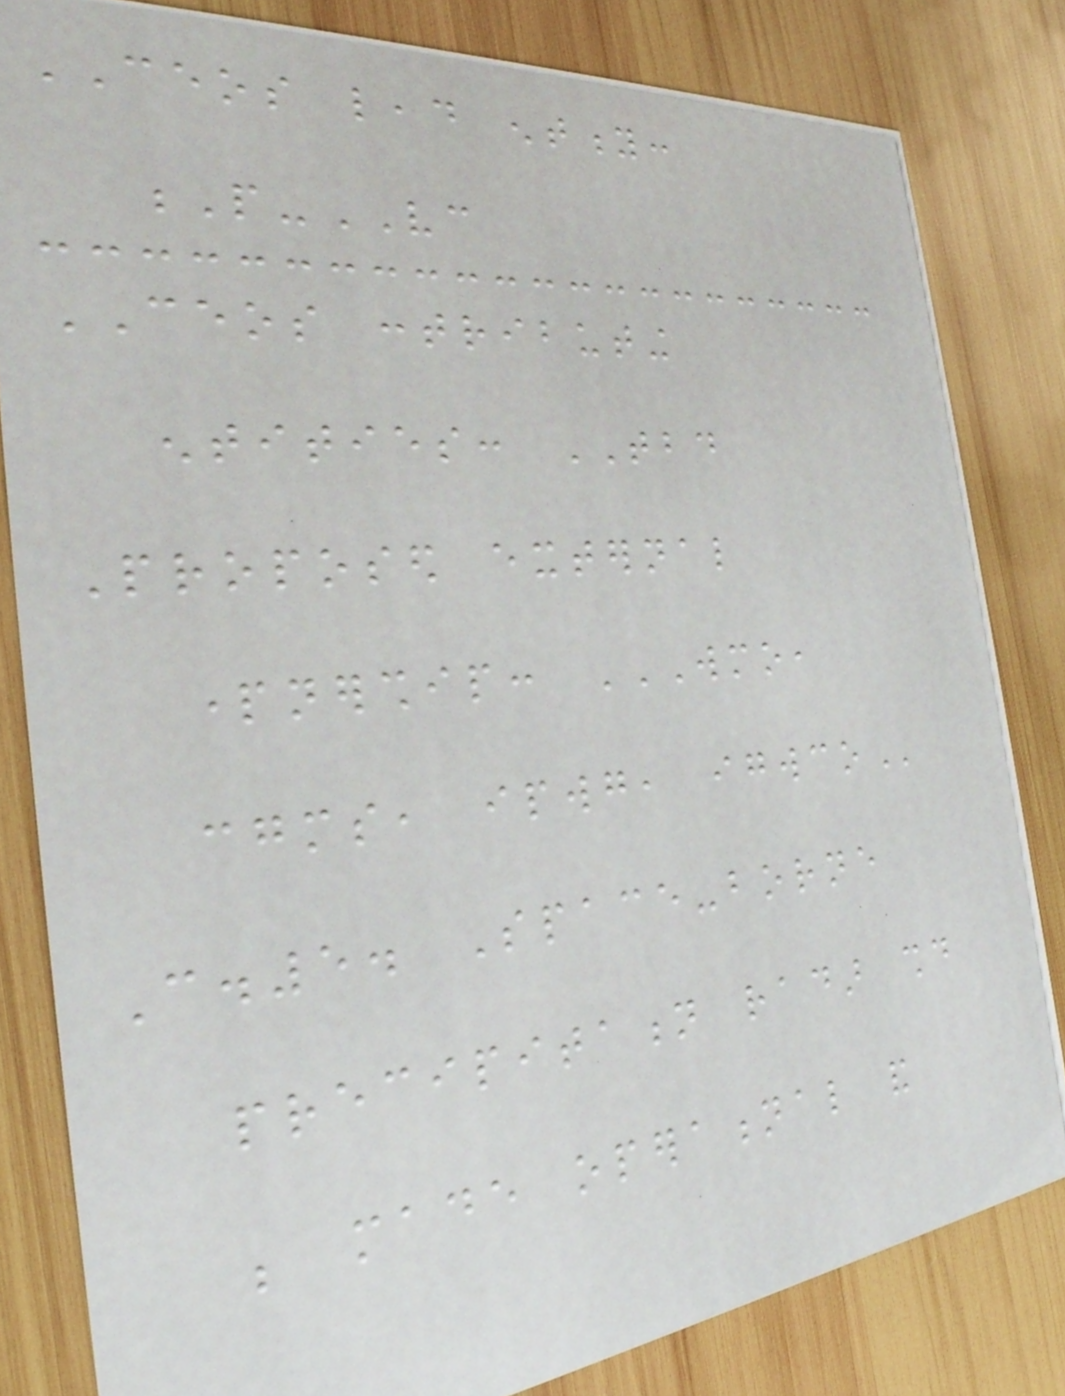CEOS lead entity:
P-VC
CEOS contributing
entities: TBD
Proposed external
partnership: WMO,
CGMS, IPWG, IGWCO
C.5. Space-borne
precipitation radar should
be made operational and
